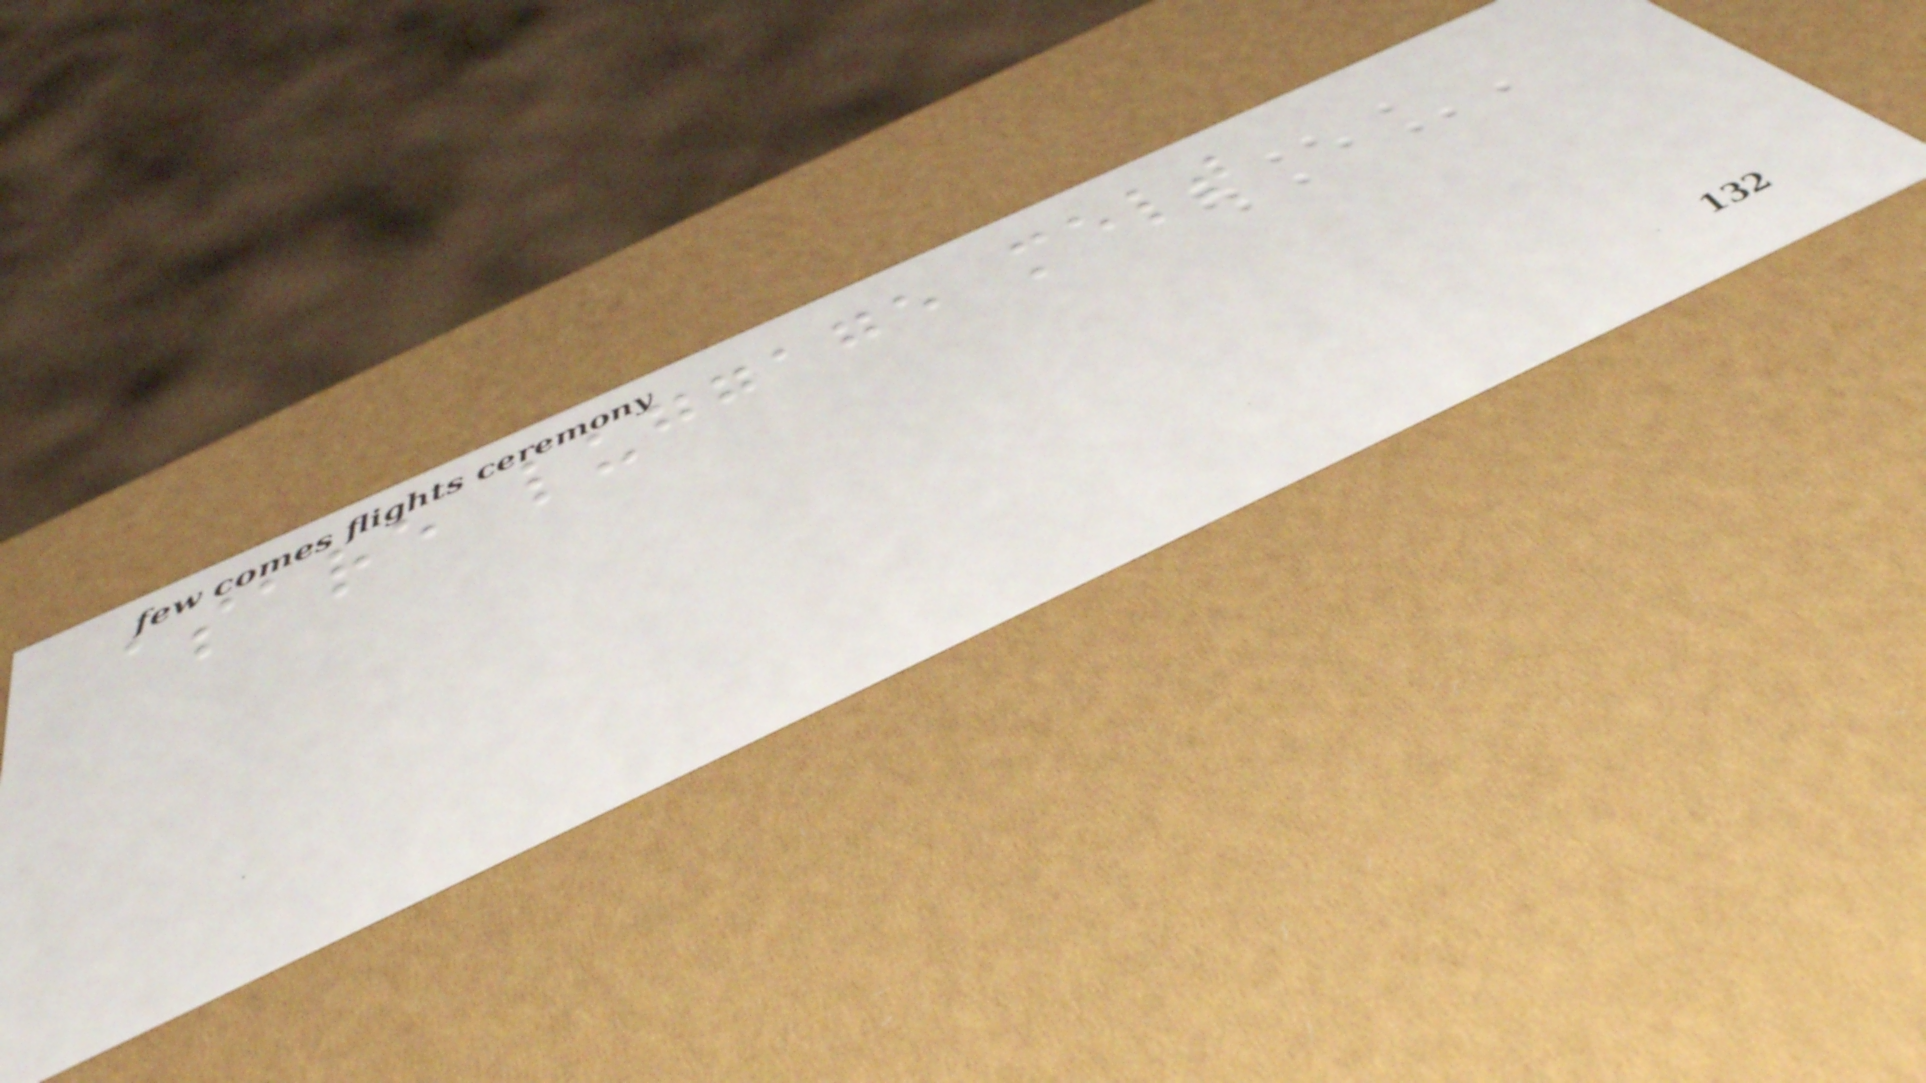asare luggage melt
